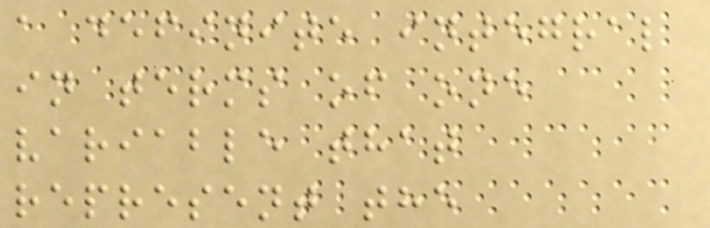a definite integral
in terms of one
variable that
represent the
